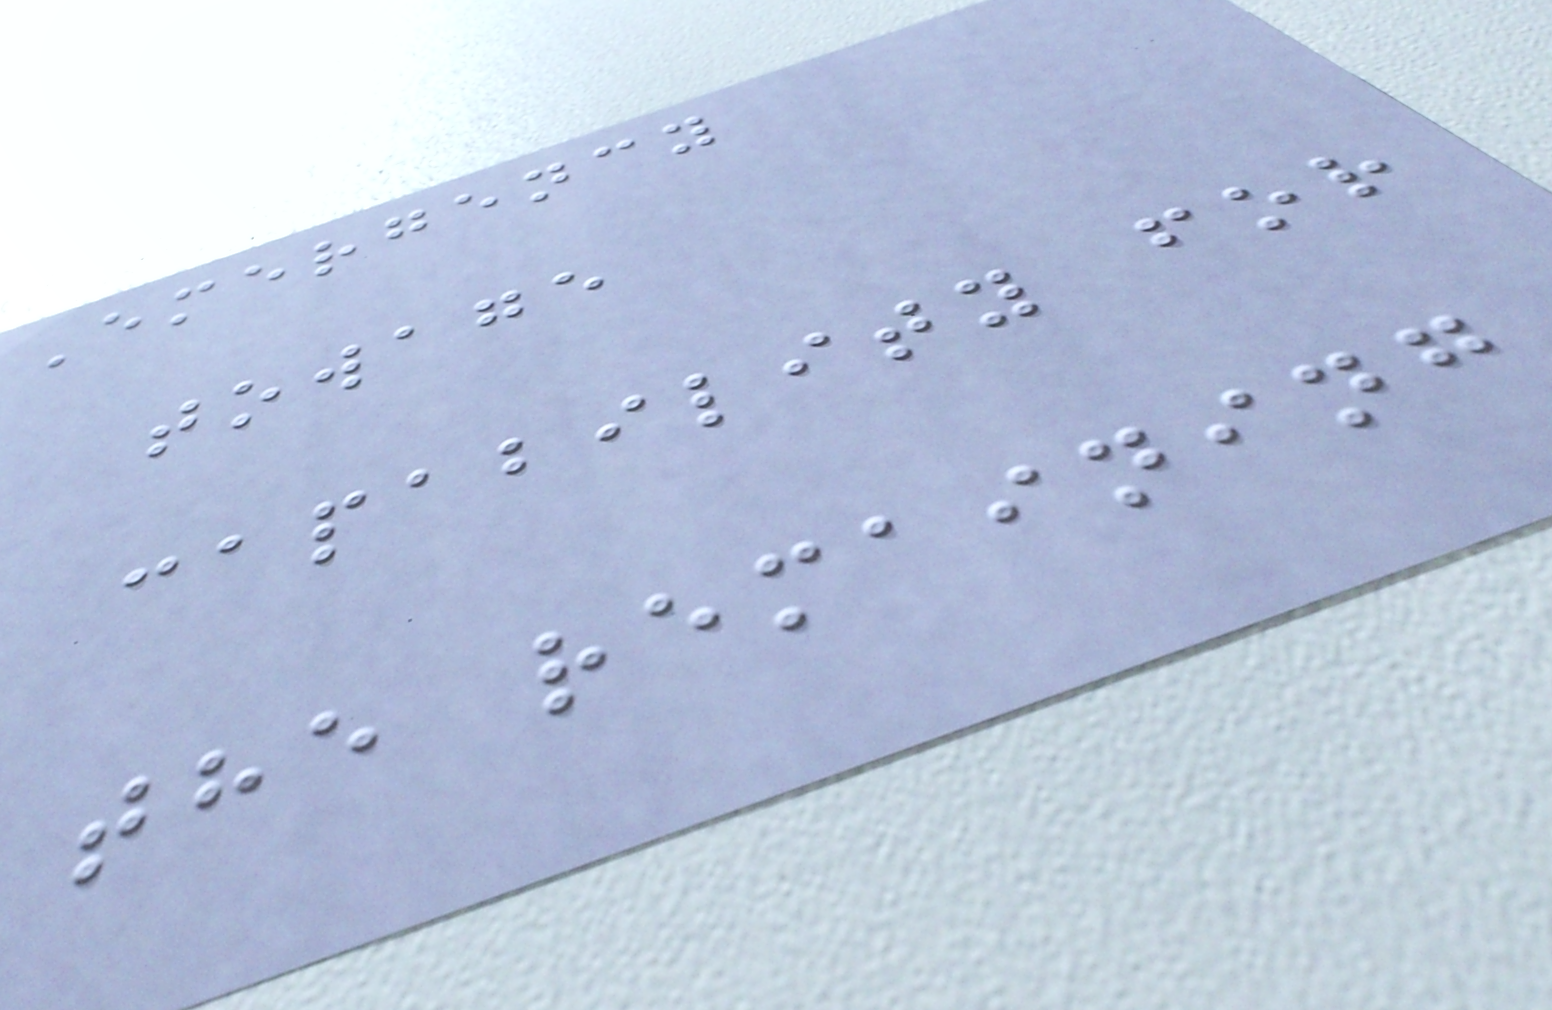Emergency
towage
capability for
the remaining
